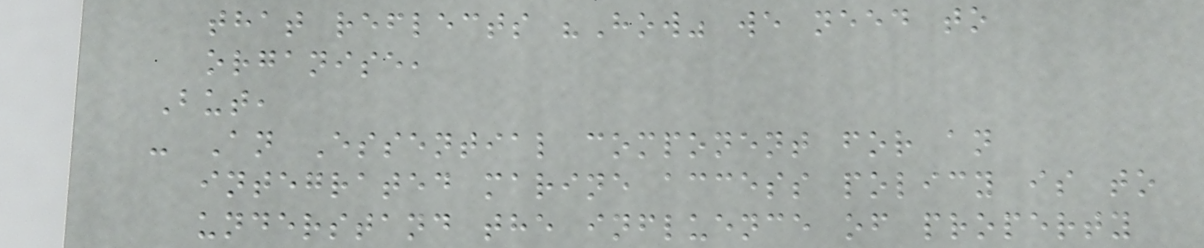that reflects "How" we need to
organise,
But,
- An Essential component for an
integrated marine access policy is to
understand the influence of property
